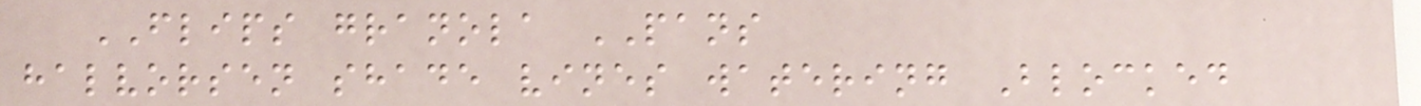FLIPS granola PANS
halvorsen shade vines watering Blocked
